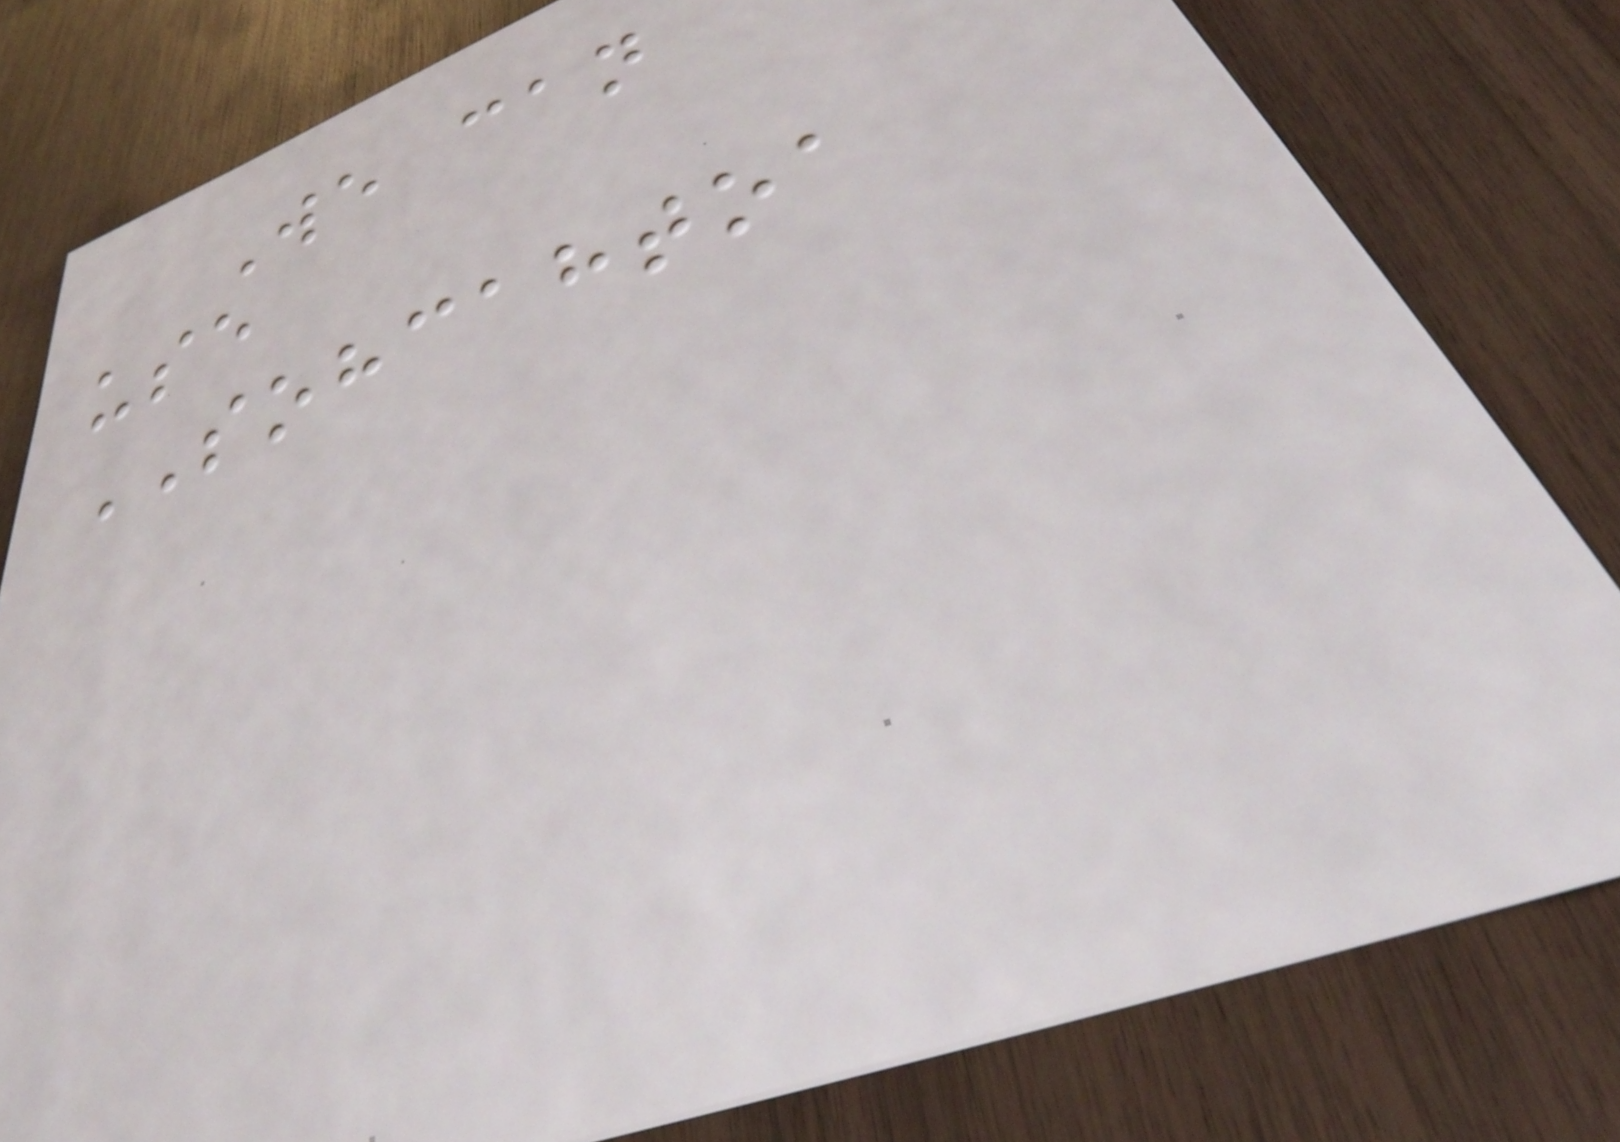We can
use
SOHCAHTOA
